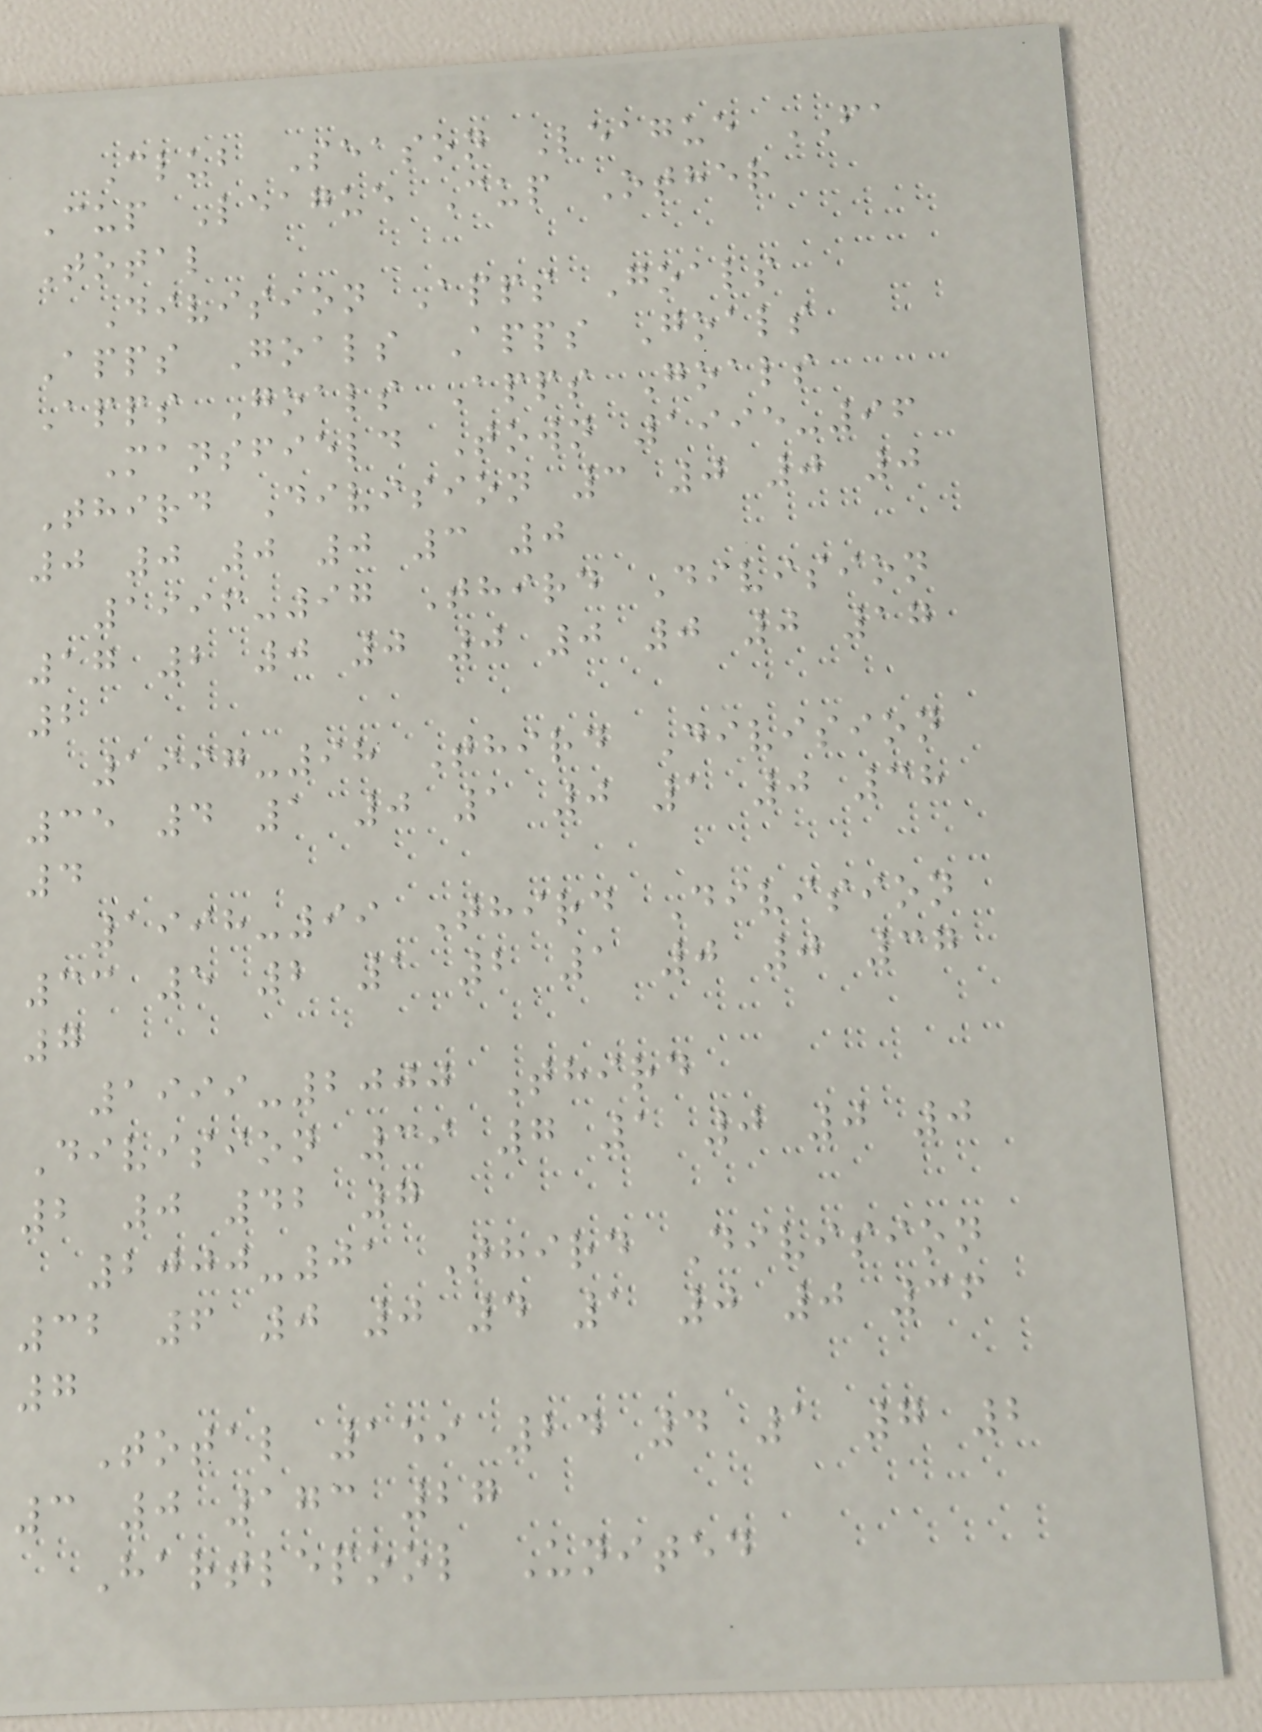Club Season League FA
Cup League Cup Other
Total
Division Apps Goals
Apps Goals Apps Goals
Apps Goals Apps Goals
Mansfield Town 1995-96
Third Division 3 0 0 0
0 0 0 0 3 0
1996-97 Third Division
17 2 0 0 0 0 0 0 17
2
1997-98 Third Division
35 4 1 0 1 0 1 0 38
4
1998-99 Third Division
33 5 2 1 2 1 0 0 37
7
1999-2000 Third
Division 39 7 1 0 0 0
2 0 42 7
2000-01 Third Division
32 6 0 0 4 1 0 0 36
7
Total 159 24 4 1 7 2
3 0 173 27
Hartlepool United
